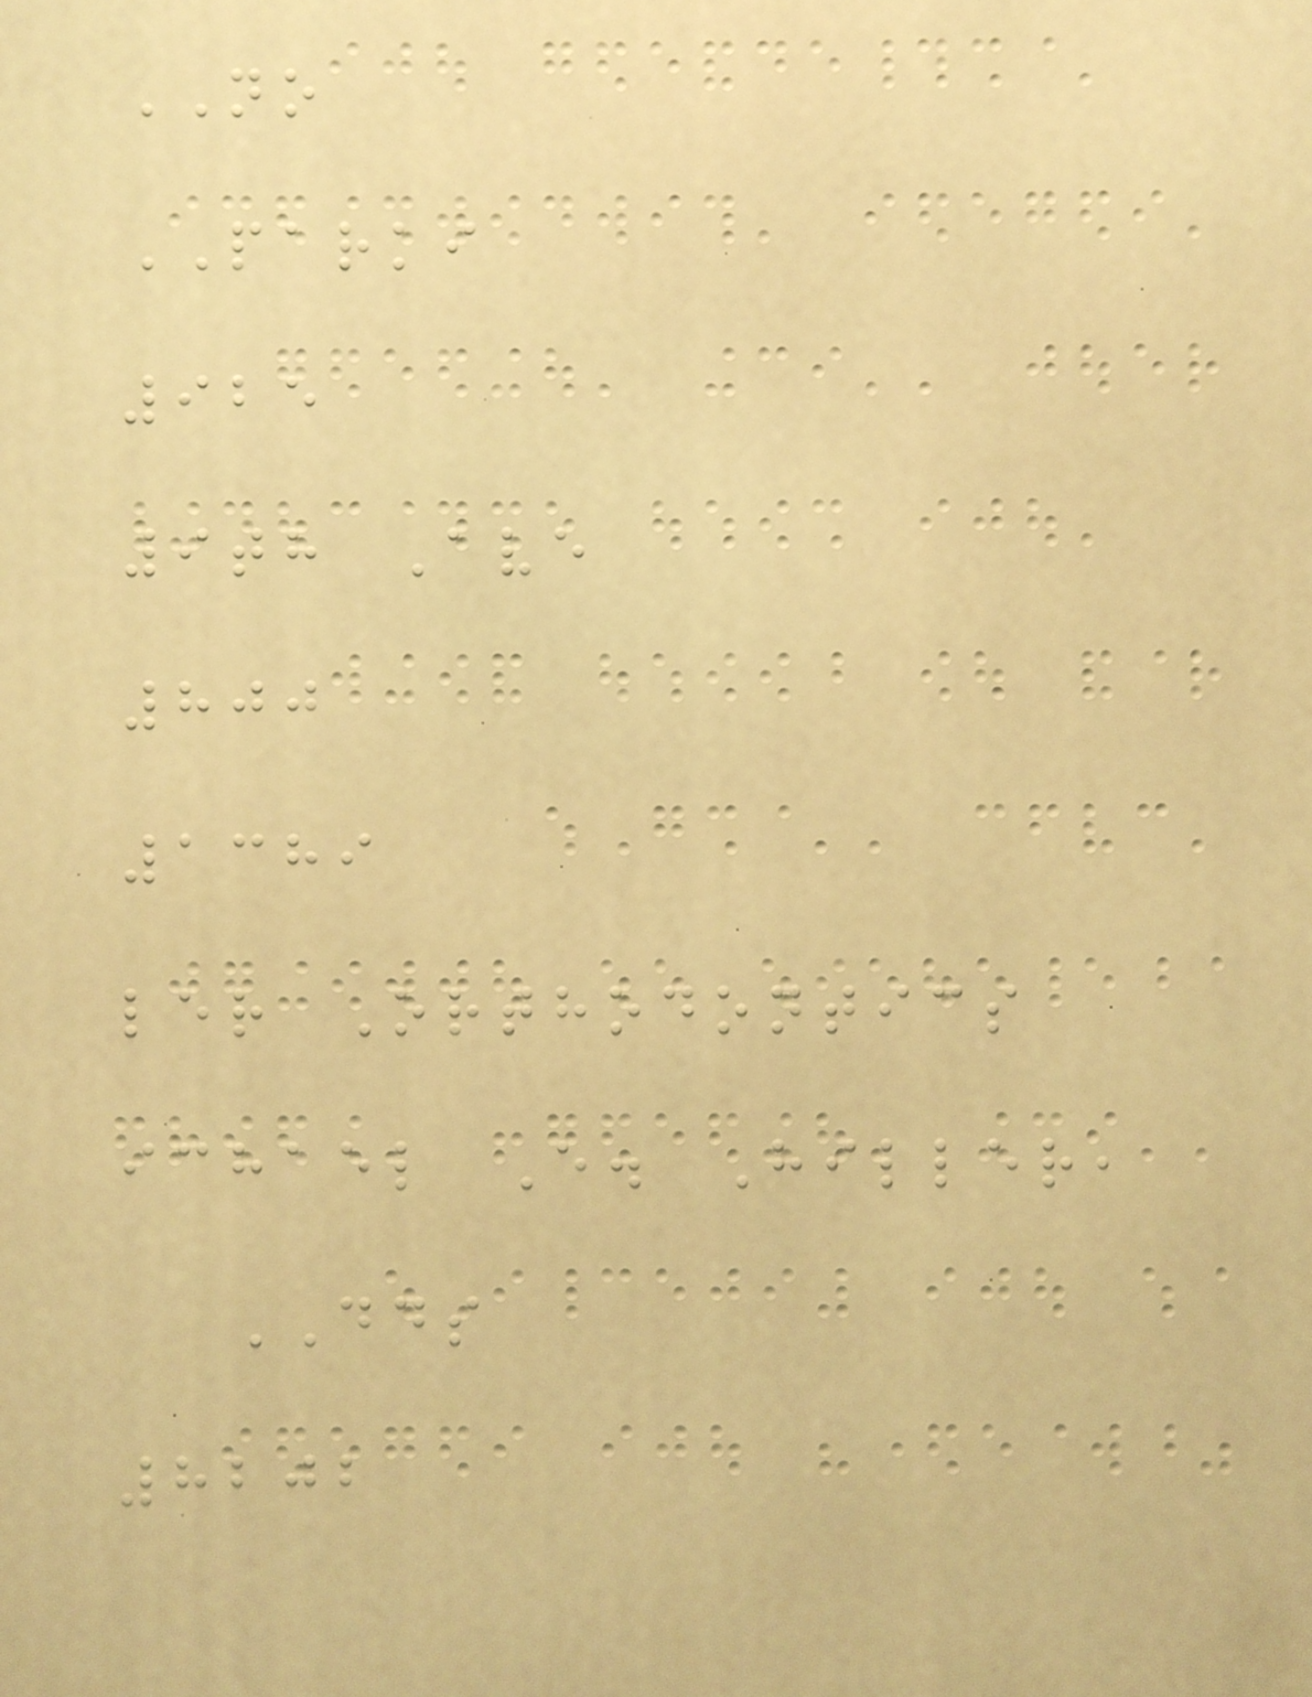NO
PARKI
925
9th Ave
800
1389
ler Orthodontics
ichael E. Hiller,
DDS
8202
